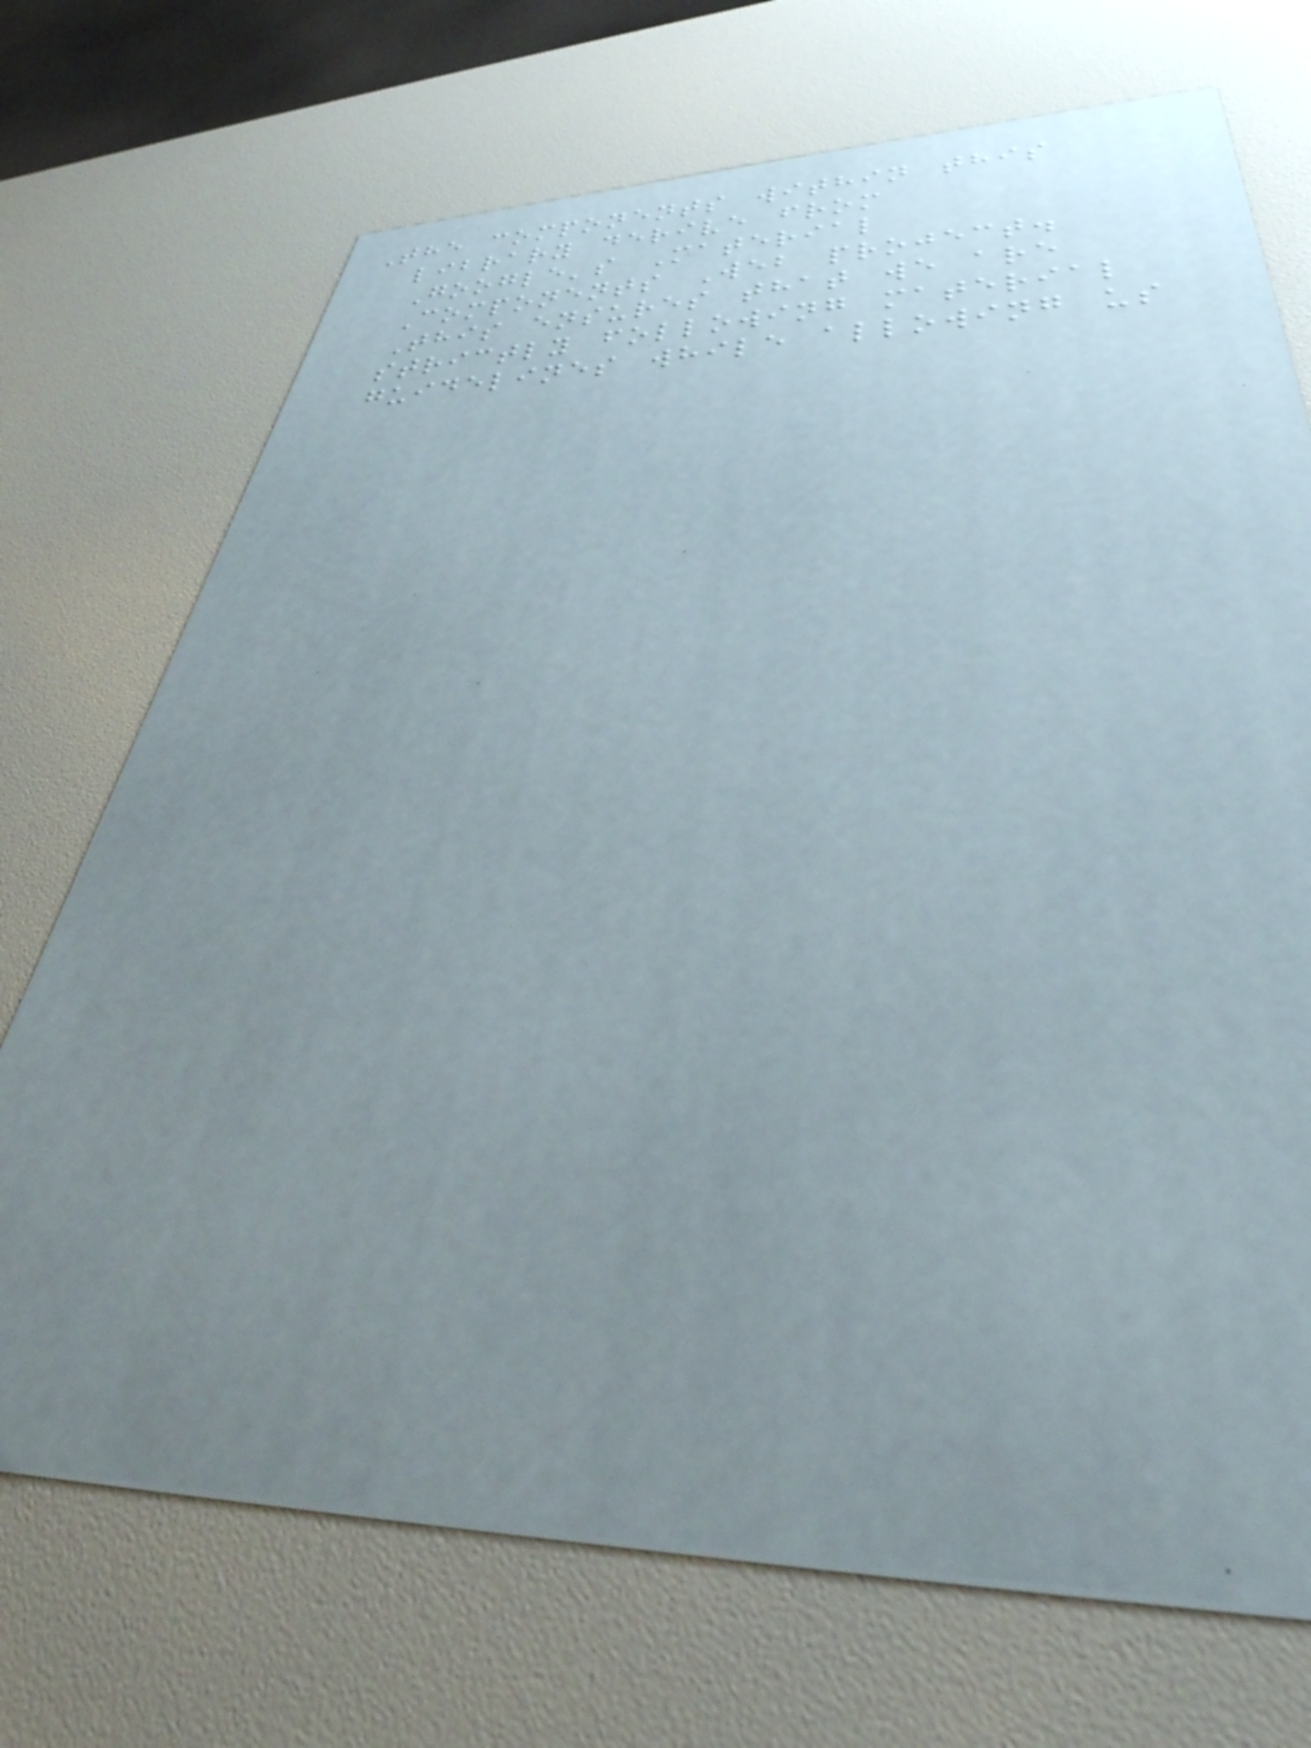The components within this
library derive from
Google's Material
Components Web project.
This ensures that we are
strictly following material
guidelines while allowing us
